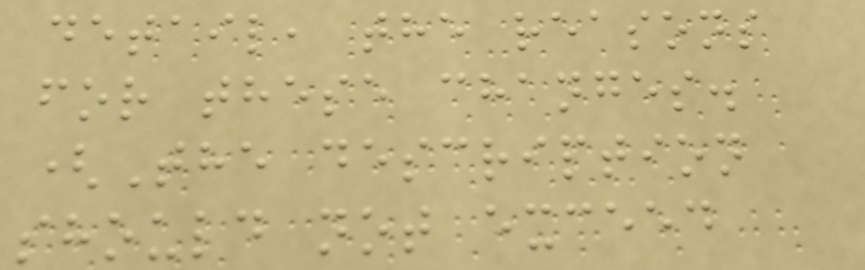detail, the reasons
for these changes.
(The description
should not exceed
